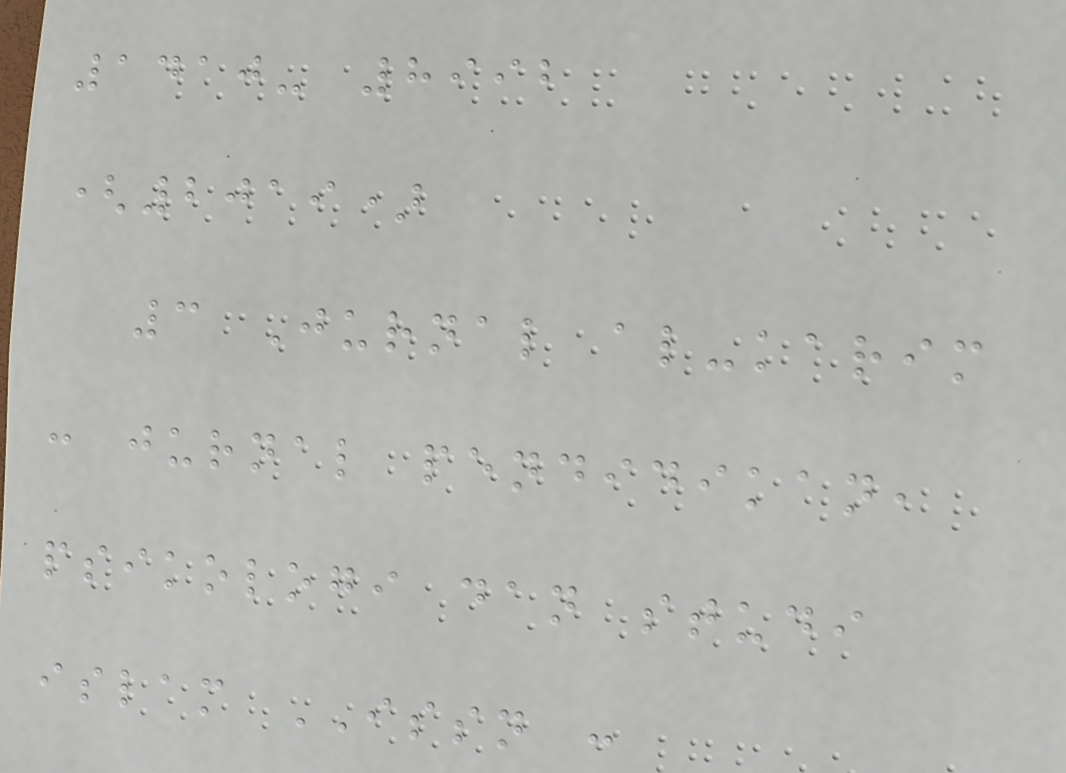1410- 8992
(2019)
3 Jurnal al-karim
: jurnal pendidikan,
psikologi dan studi
islam ISSN :
